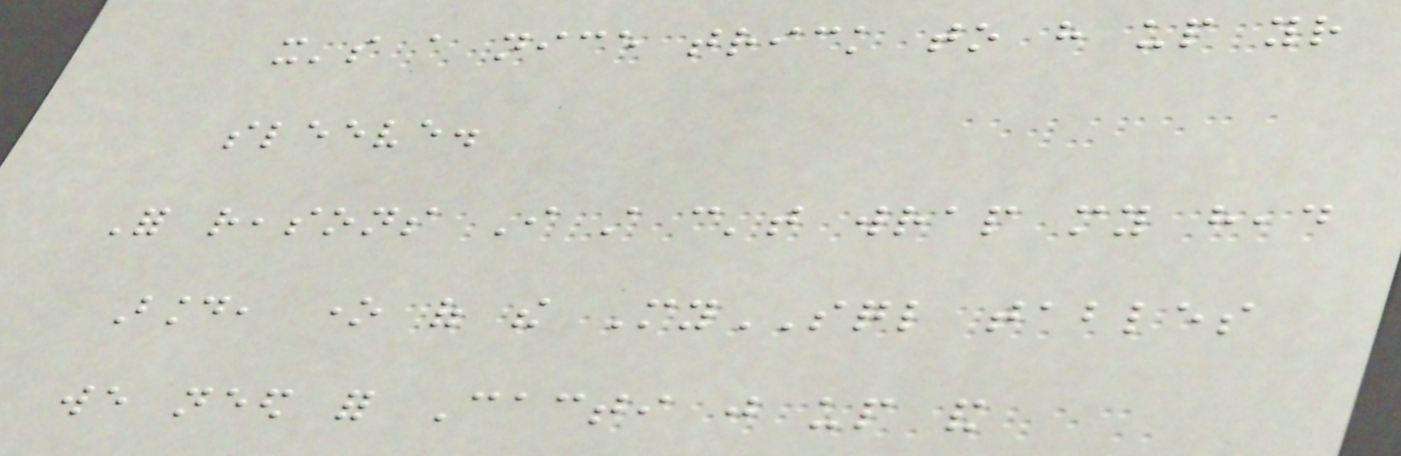it's a nice trick to have up your
sleeve.
For reasons I still can't wrap my head
around, one of the MySQL tables
we need for Cacti just up and
